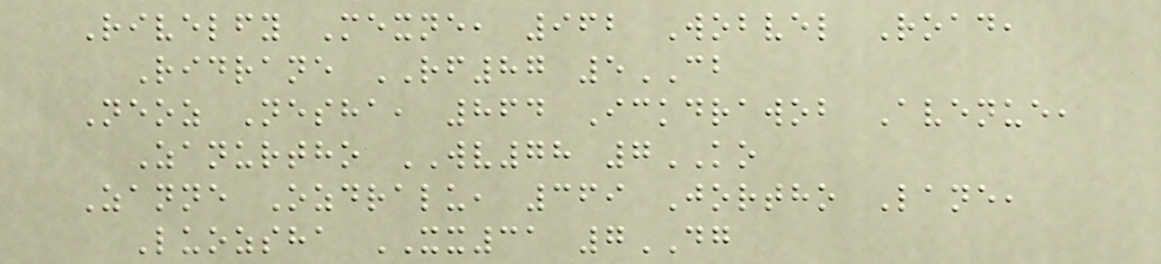Rivelfy Mexne, 962 Wobvel Road,
Ridrane RF87 5CB
Neoz Nesha, 864 Ickdrawob Avenue,
Zanurtho WV78 7KO
Zanne Ozdralu, 369 Jortho Lane,
Luozsha XX31 7DG
